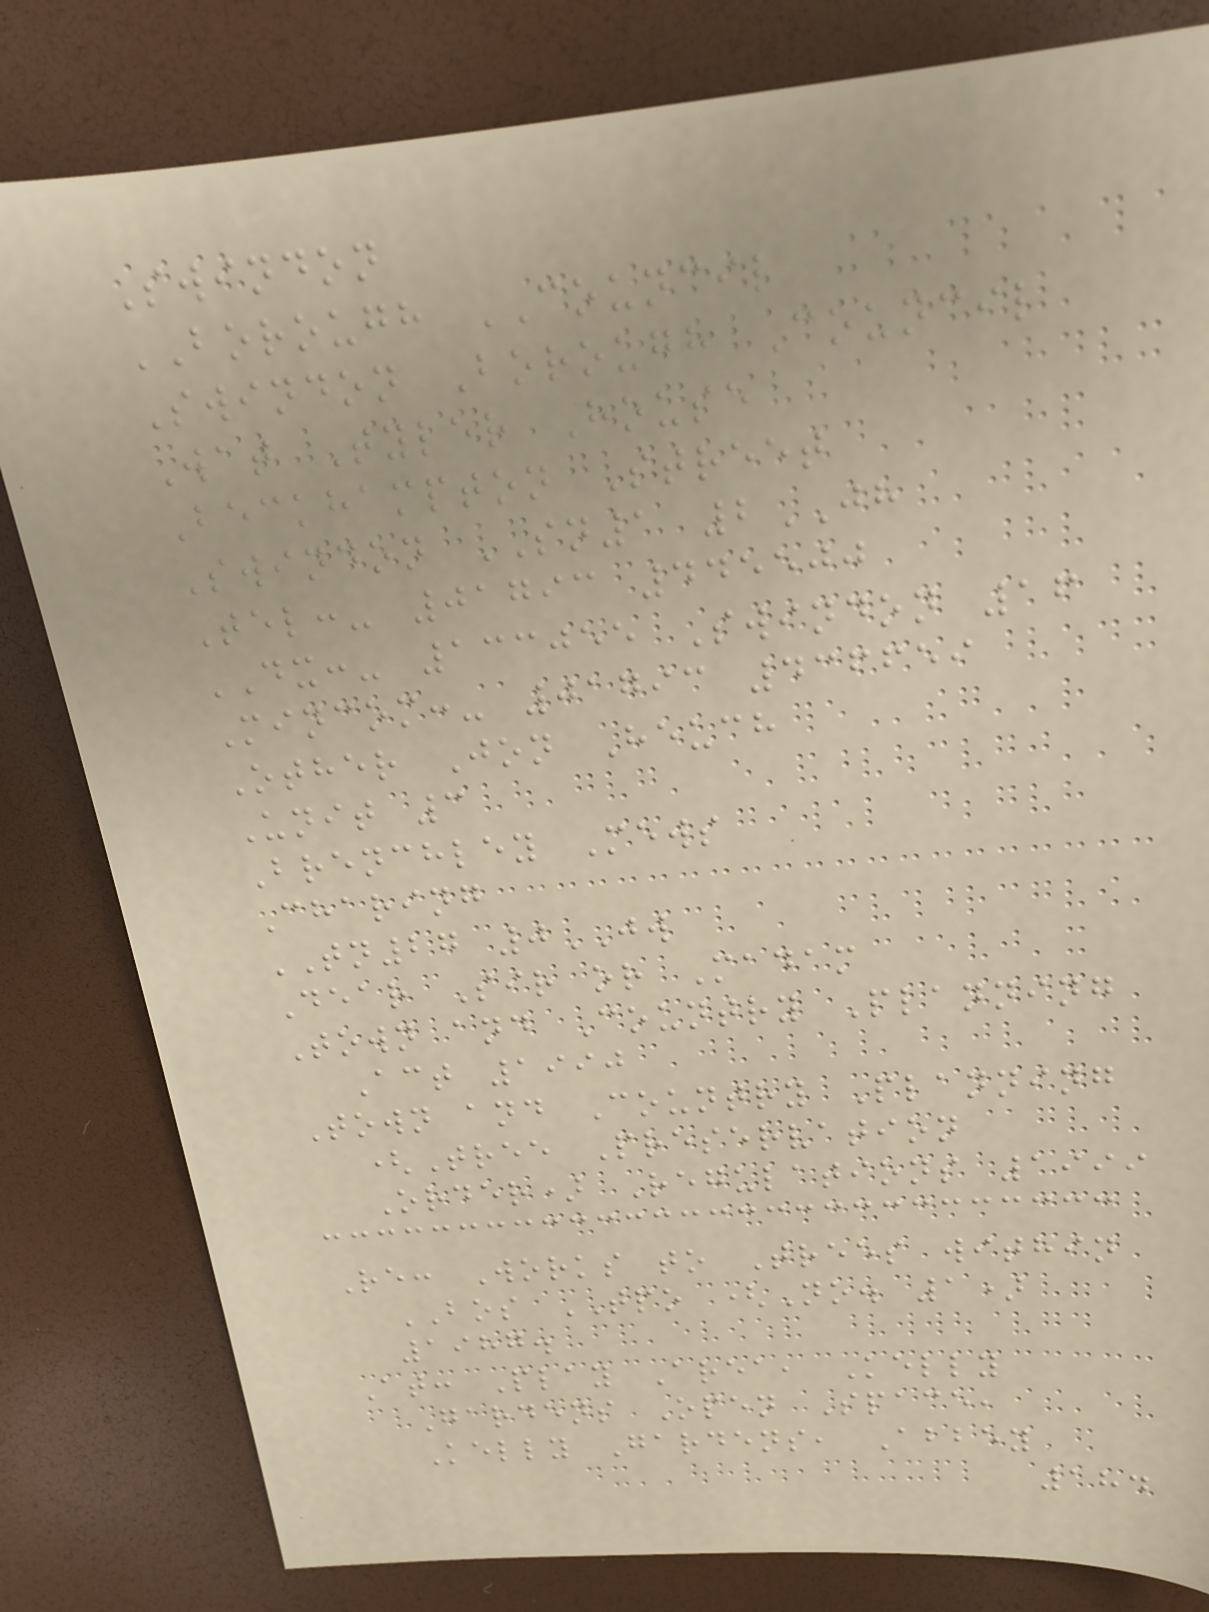Swindon
BOROUGH COUNCIL
Swindon Borough Council
Wat Tyler House
Beckhampton Street
Swindon SN1 2JH
Tel:- 01793 445500
DX:- 133055 Swindon 16
Mincom:- 01793 436659
Other Jon Heuch
Unit 3
Brenchley Mews
Charing
TN27 0JW
Dear Sir or Madam
Town and Country Planning
Act 1990
Town and Country Planning
(Tree Preservation
Order) Regulations 1999
Re: Works to Trees within
BOS TPO (No. 1)
1987.
At: Play Area, Kelly
Gardens Open Space,
Kelly Gardens, Abbey
184
